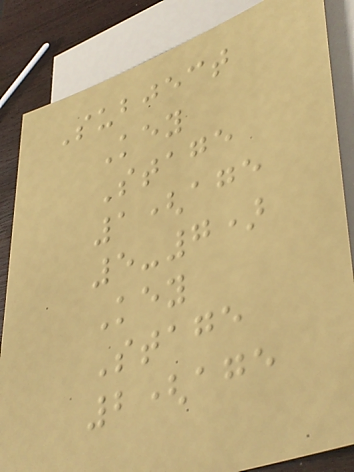Subject
Key
Stage
1(age
5-7)
Key
Stage
2(age
